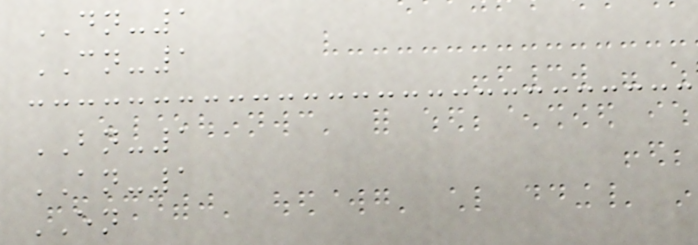DN-1
CN-1
BN-1
AN-1
EN
